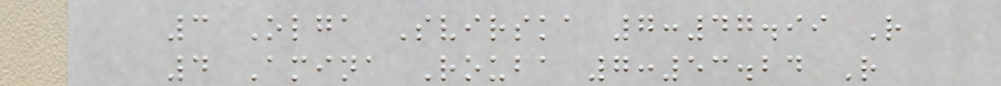3 Olga Svirska 7:47.99 R
4 Amina Rouba 7:53.24 R
